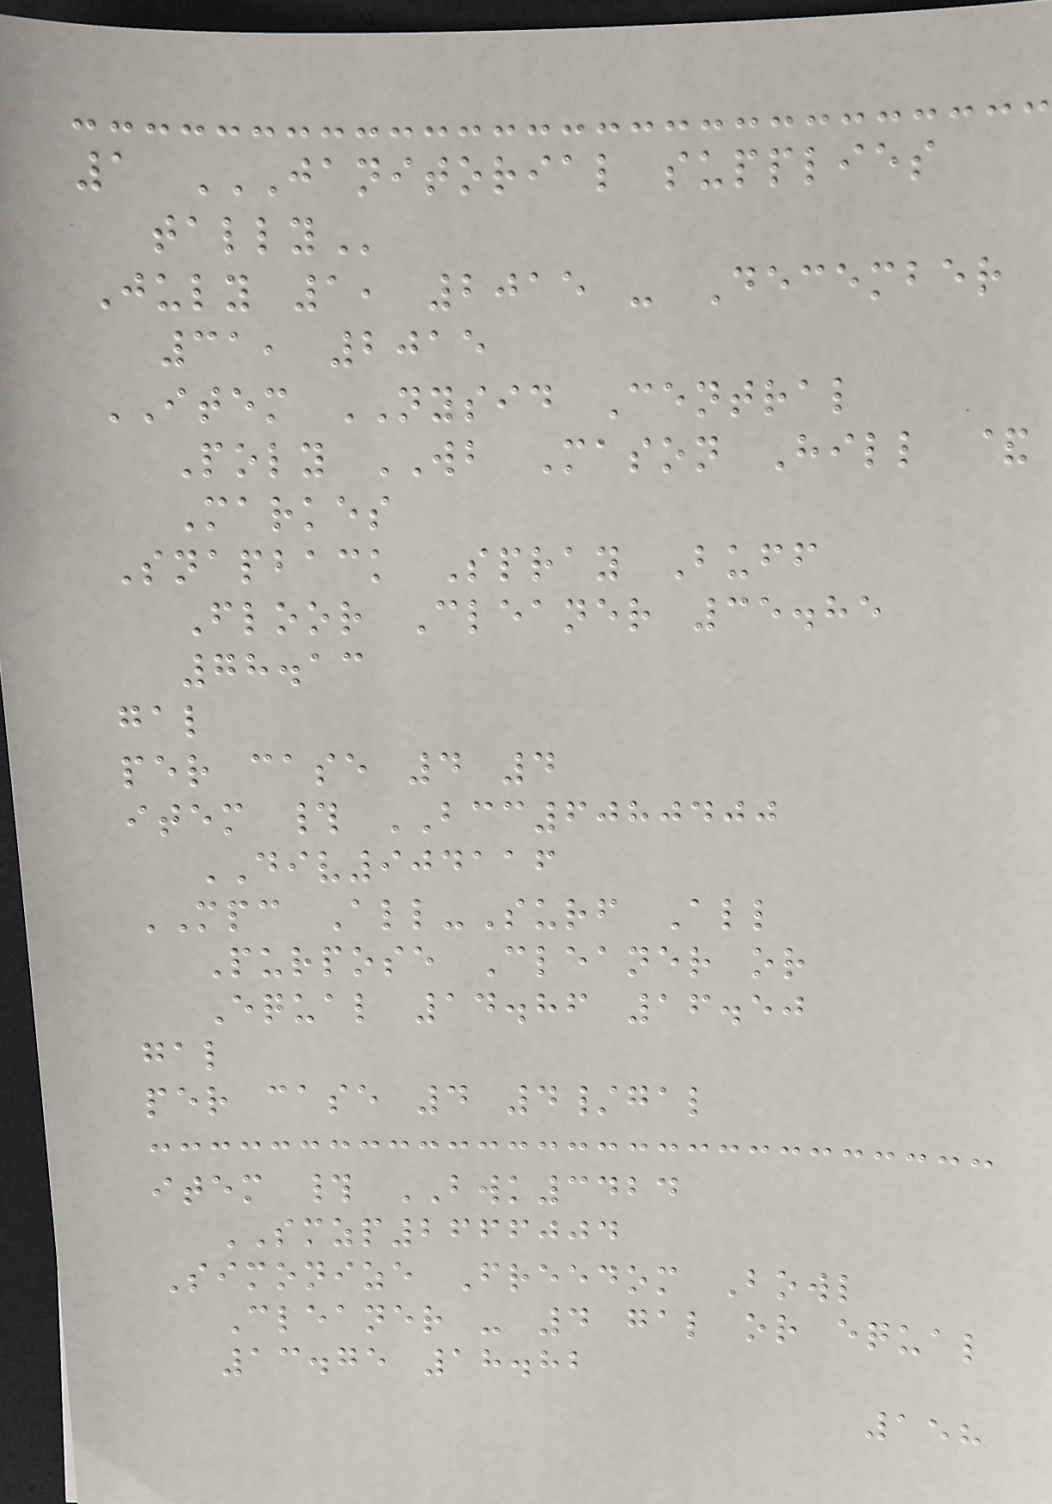1 JANITORIAL SUPPLIES
TALLY
July 1, 2015 - December
31, 2015
ITEM NYSID Central
Poly WB Mason Hill &
Markes
Snapback Spray Buff
Floor Cleaner 35.85
78.13
gal
per case 4 4
item # BCC6080400
DIV904116
MPC All-Surf All
Purpose Cleaner or
Equal 14.86 16.50
gal
per case 4 4/gal
item # BWK3424
SMZP2666004
Simonize Freedom Bowl
Cleaner - 4 gal or equal
13.75 18.82
158
